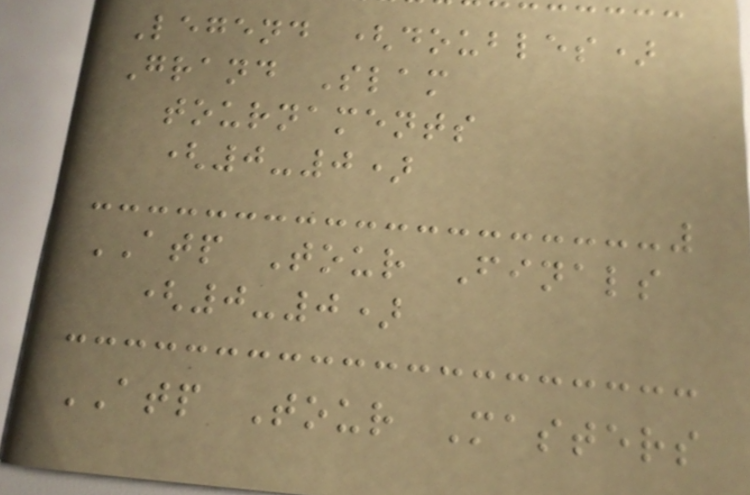Legend (doubles)
Grand Slam
tournaments
(0-0)
ATP Tour Finals
(0-0)
ATP Tour Masters
